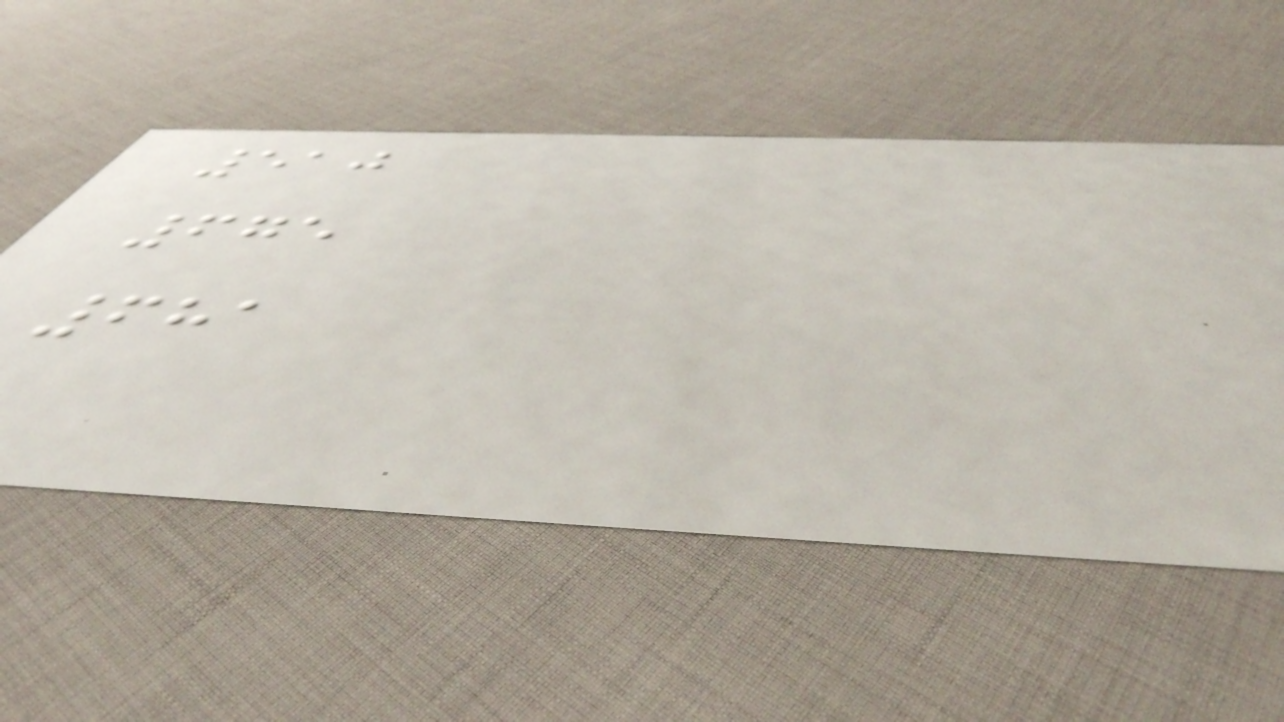510
675
681
